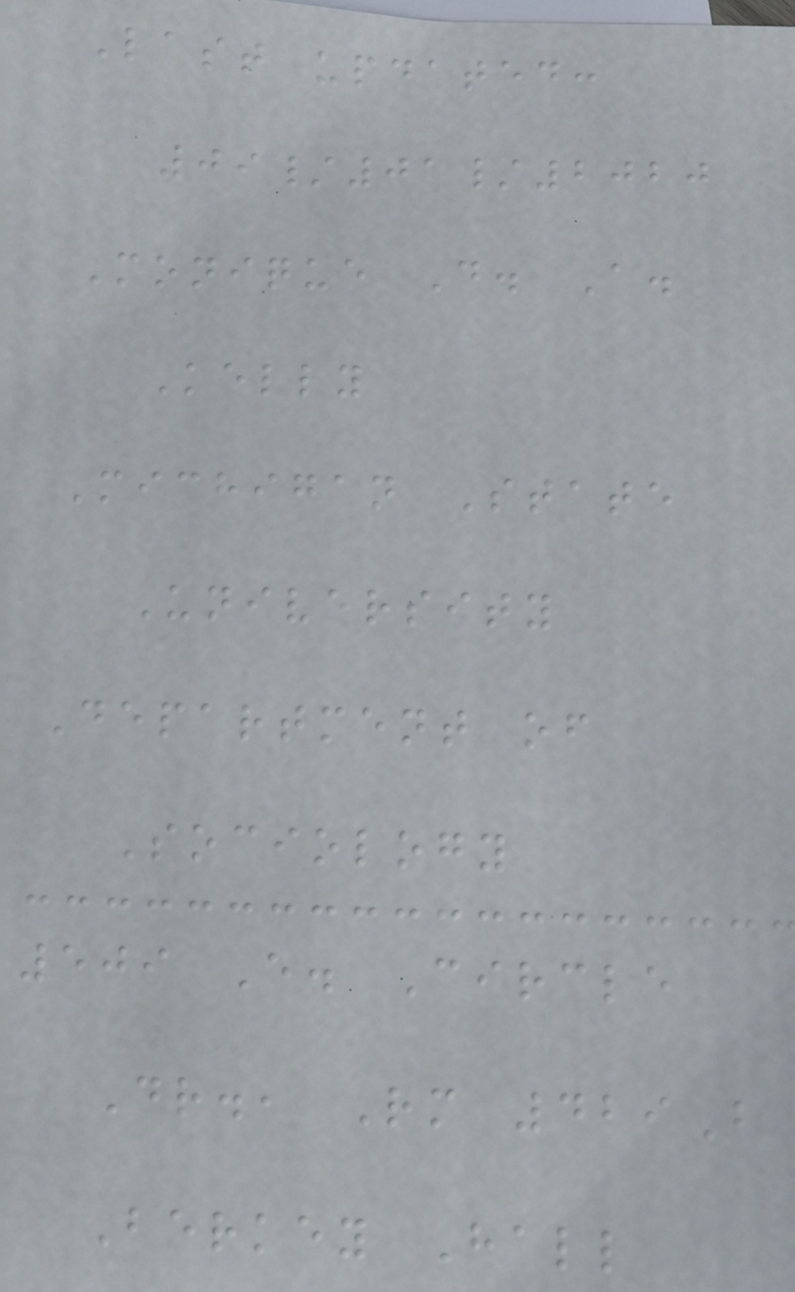Last updated:
09/01/2020
Monique D. A.
Kelly
Michigan State
University
Department of
Sociology
509 E. Circle
Dr., Rm 429B
Berkey Hall
